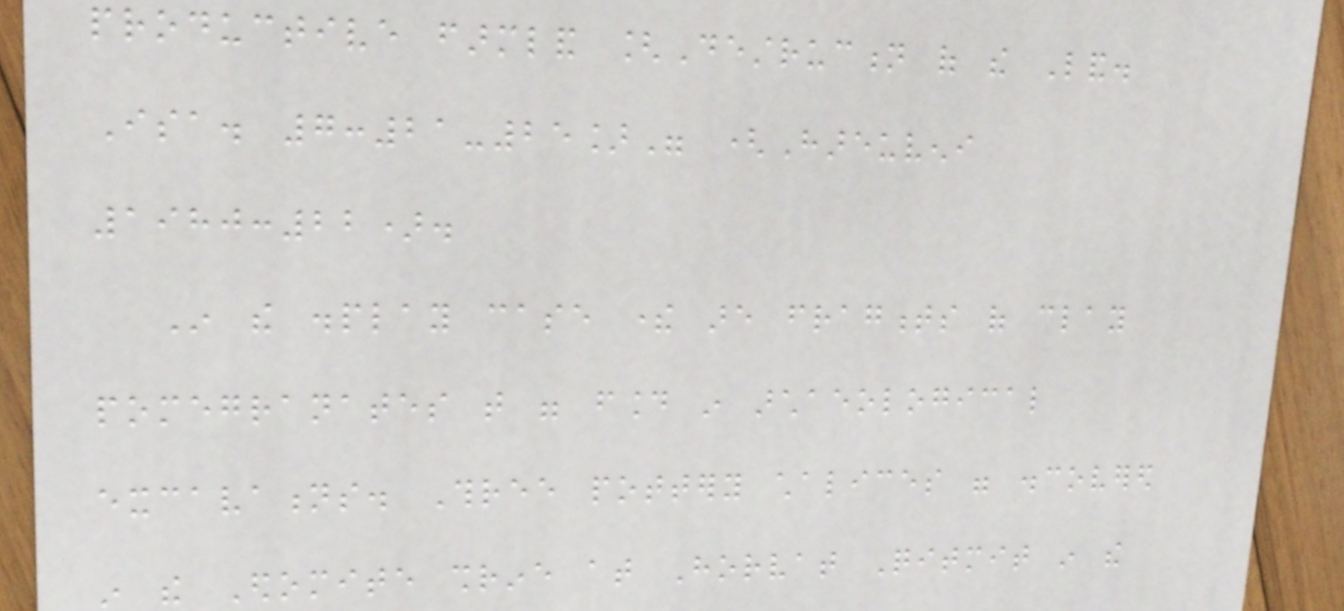productive farmland [Destruction of the Land.
Isa. 7:21-25]" (Hareuveni
1980:22).
In the display case there are fragments of clay
pomegranates that were found in archaeological
excavations. Three pottery chalices were discovered
in the Edomite shrine at Horvat Qitmit in the
